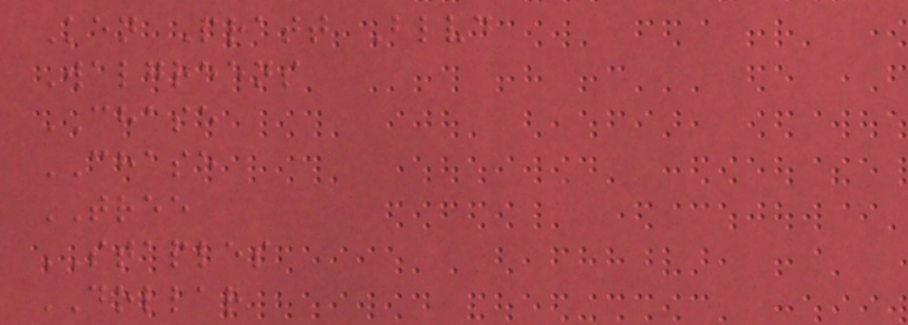Ken Pratt Blvd
Walgreens
CHASE
CHASE
TREE
STAPLES
DOLLAR
